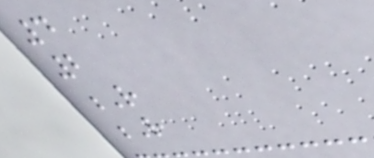4
2
R
R
